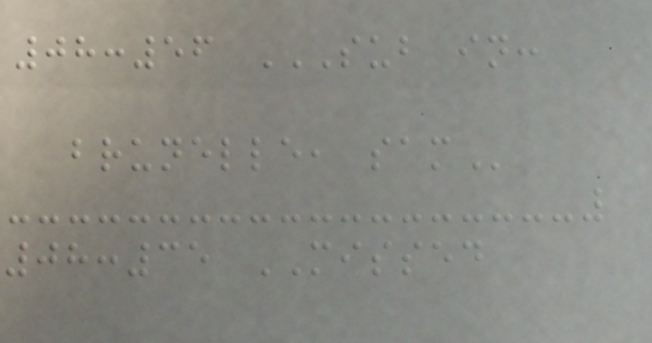08:56 SUB IN:
BRUNELLE, SAM
08:35 MISSED
